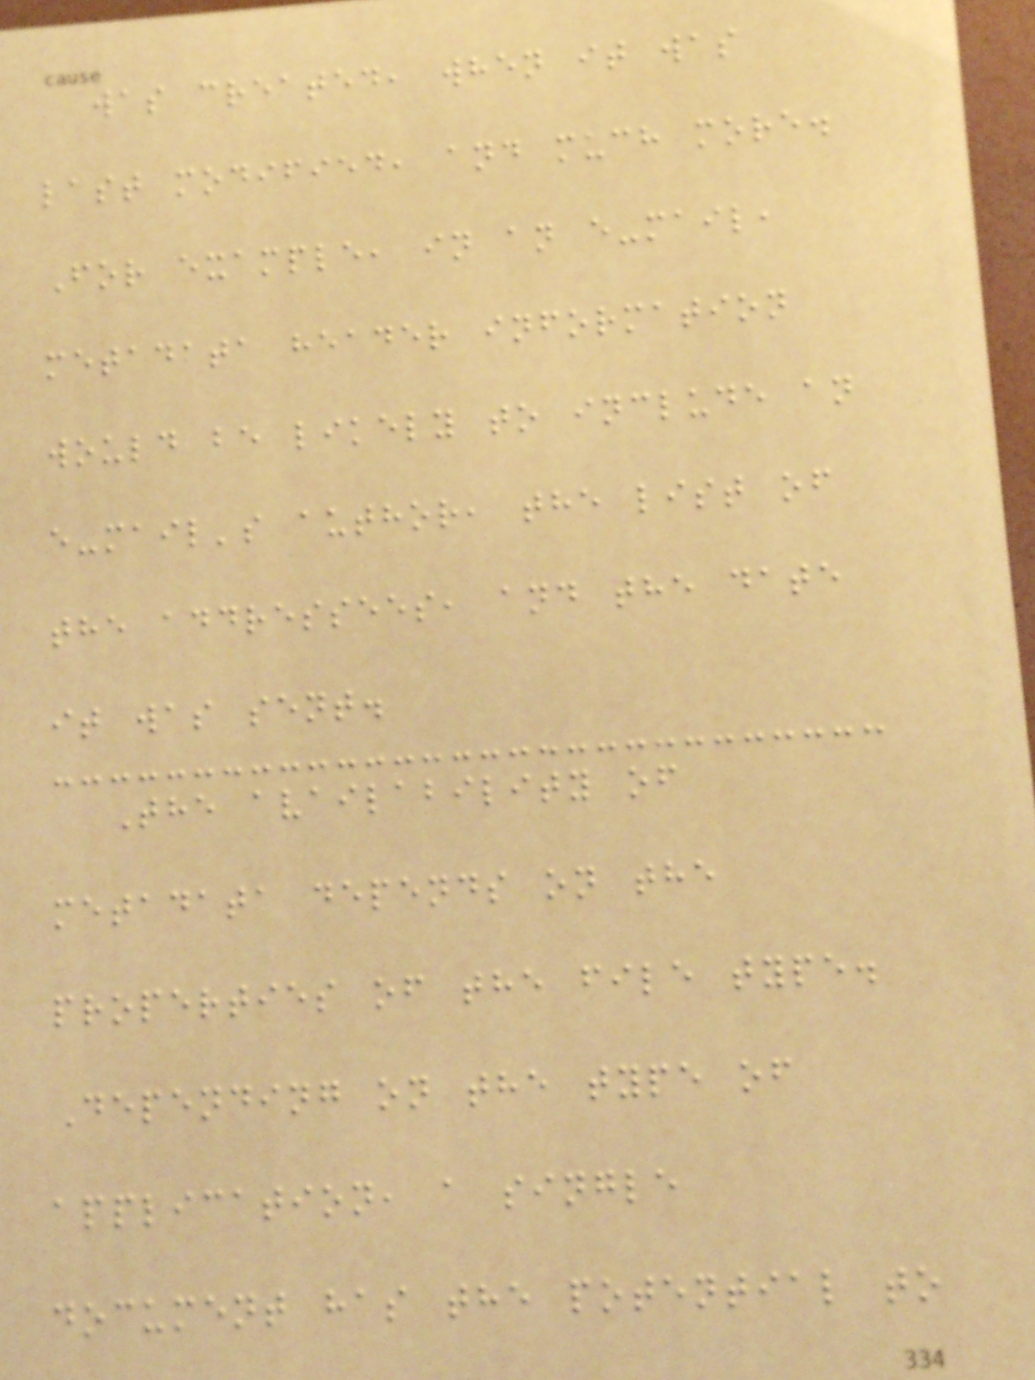was created, when it was
last modified, and much more.
For example, in an e-mail,
metadata header information
would be likely to include an
e-mail's author, the list of
the addressees, and the date
it was sent.
The availability of
metadata depends on the
properties of the file type.
Depending on the type of
application, a single
document has the potential to
